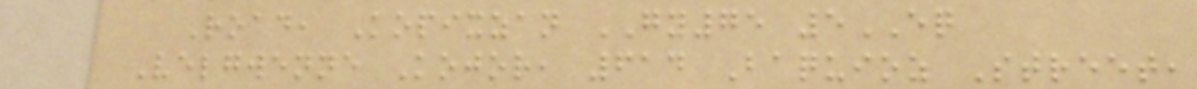Road, Kopixzan GY75 5EQ
Velgwenne Kojor, 614 Baquioz Street,
